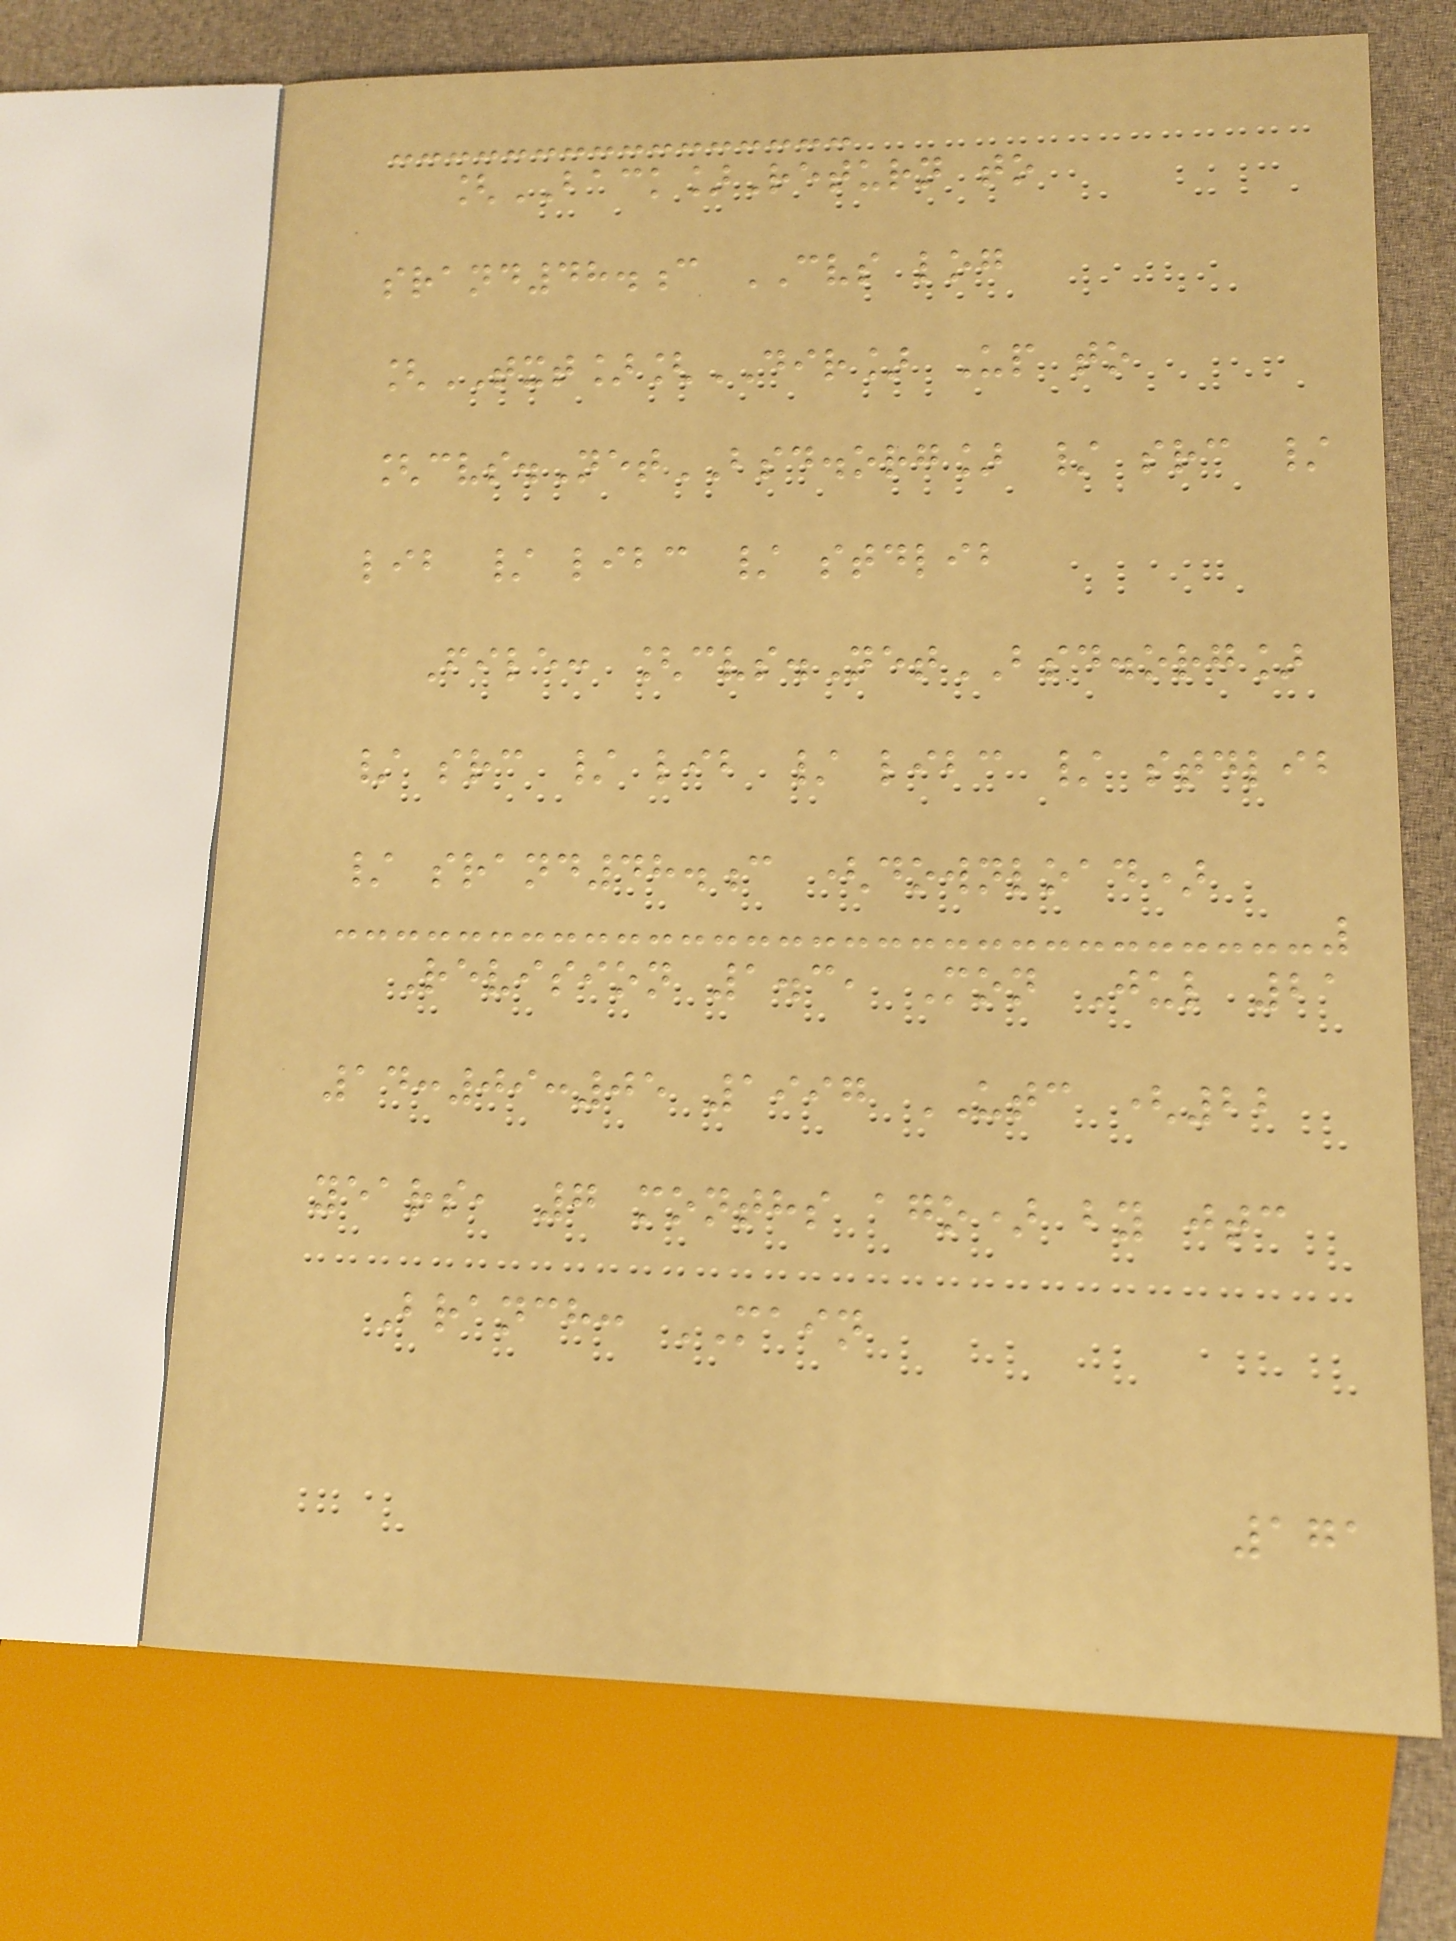[BACK]Return to
srand48.c CVS log
[TXT][DIR] Up to
[cvs.NetBSD.org] / src /
lib / libc / stdlib
File: [cvs.NetBSD.org]
/ src / lib / libc / stdlib
/ srand48.c (download)
Revision 1.3, Mon Jul 21
14:09:05 1997 UTC (22
years, 7 months ago) by jtc
Branch: MAIN
171
